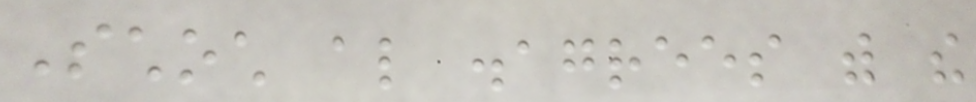Schoch also disagrees with the
